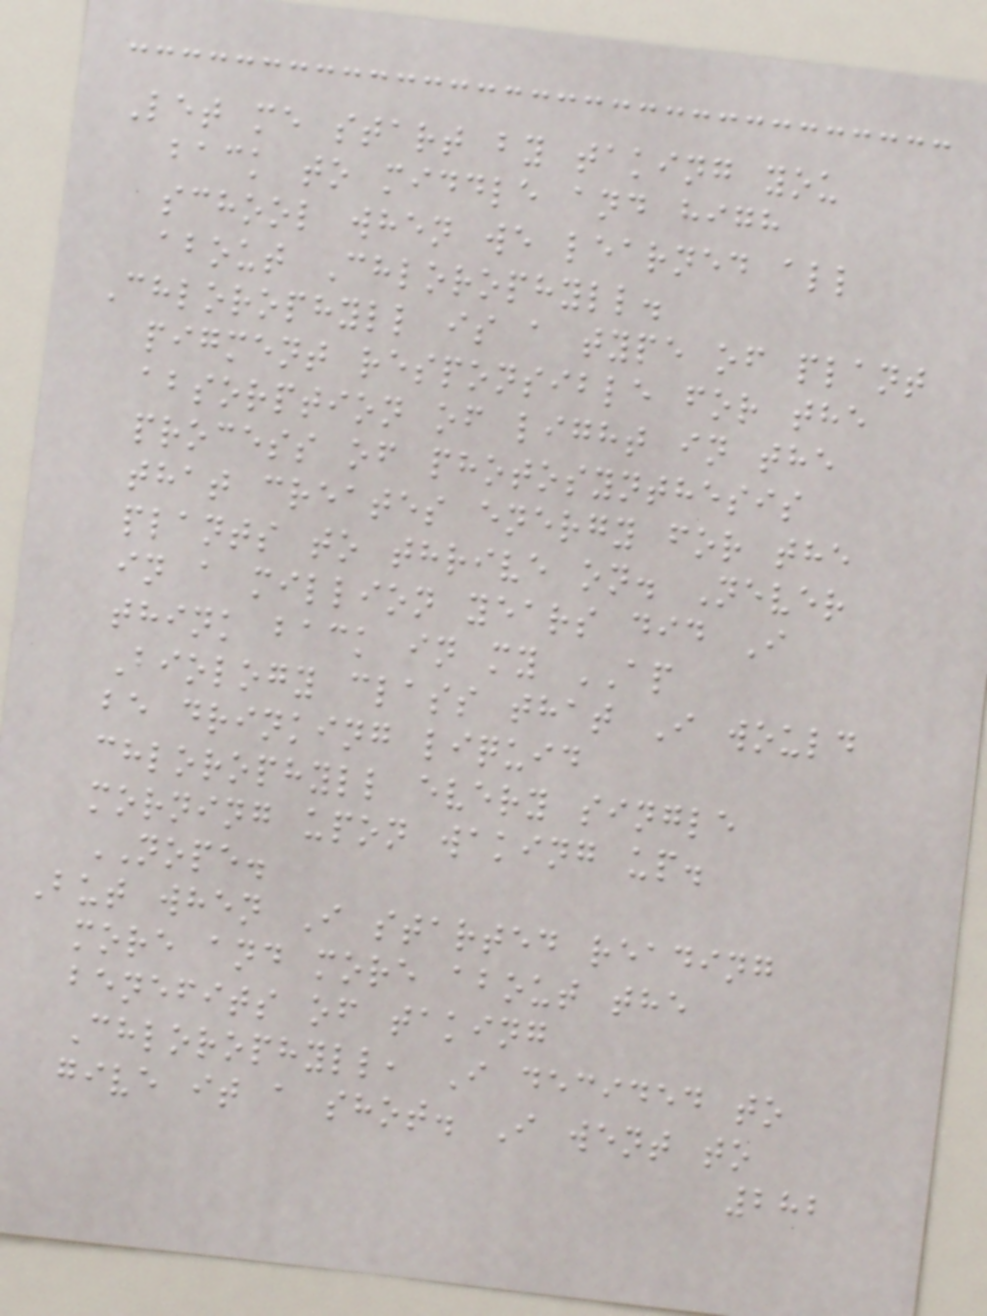Let me start by taking you
back to middle and high
school when we learned all
about Chlorophyll.
Chlorophyll is a type of plant
pigment responsible for the
absorption of light in the
process of photosynthesis
that creates energy for the
plants to thrive on. Never
in a million years did I
think back in my AP
Biology class that I would
be drinking liquid
chlorophyll every single
morning upon waking up.
NOPE.
But when I started reading
more and more about the
benefits of taking
Chlorophyll, I decided to
give it a shot. I went to
282
